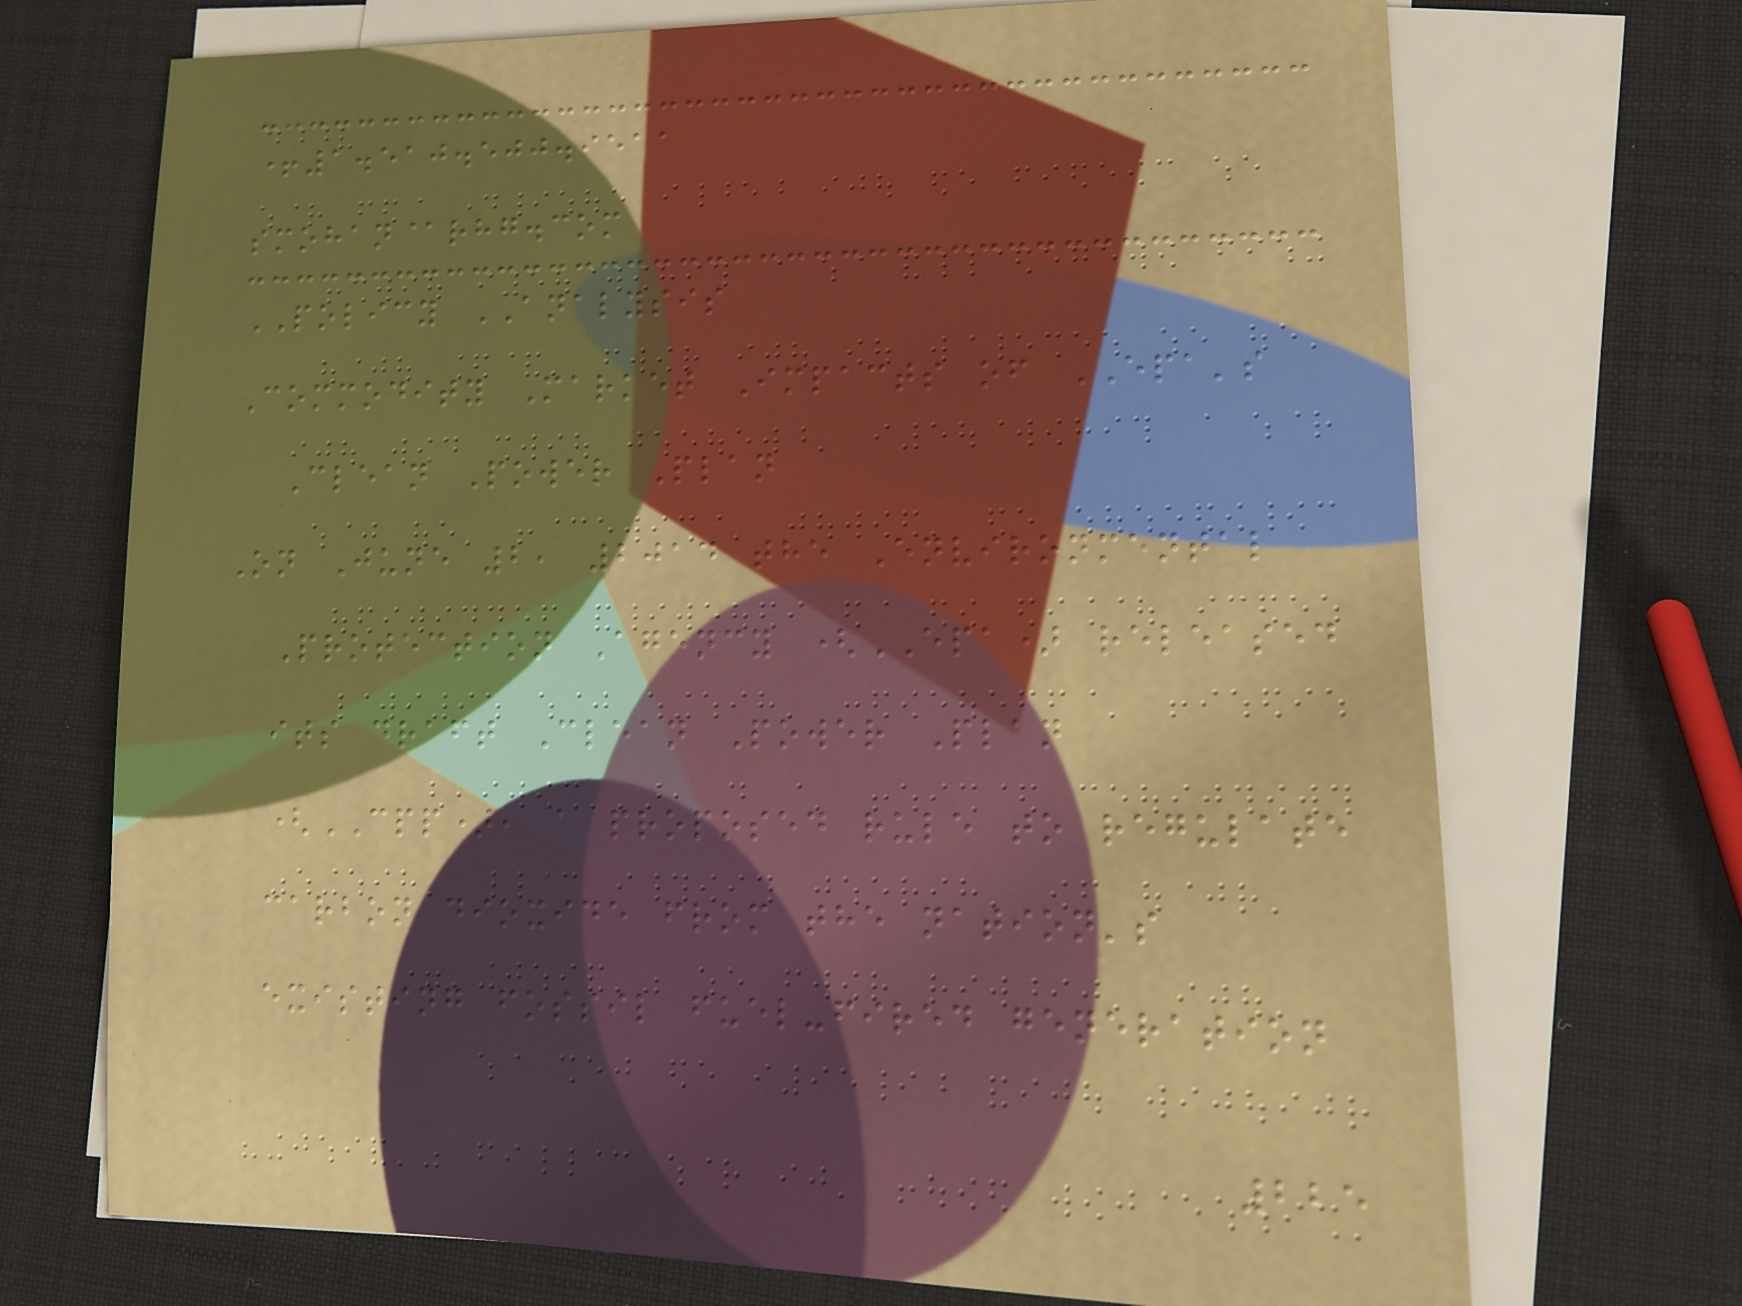+1.510.500.9511
smohan@rhg.com
POLICY ANALYSIS
Commodity Market Impacts of EPA's
Clean Power Plan
On June 2, 2014 the Environmental
Protection Agency (EPA) released
its draft Clean Power Plan
(CPP), a proposed rule to regulate
carbon dioxide from the nation's
existing fossil fuel-fired generation
225
